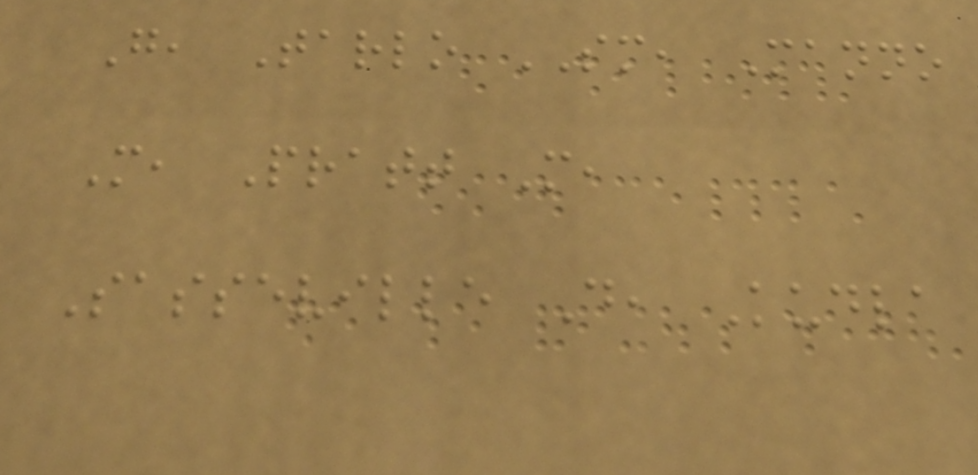G, Tarlo SM, Manno
M, Pratt M,
Sasseville D, Kudla
